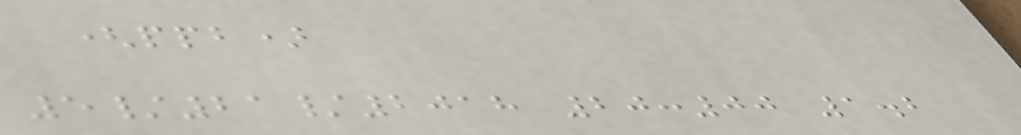(ppb)
5/21/2018 20:00 1.2
